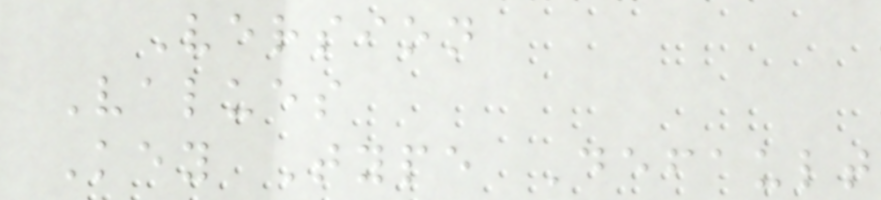Version
Values
Key Type Default
